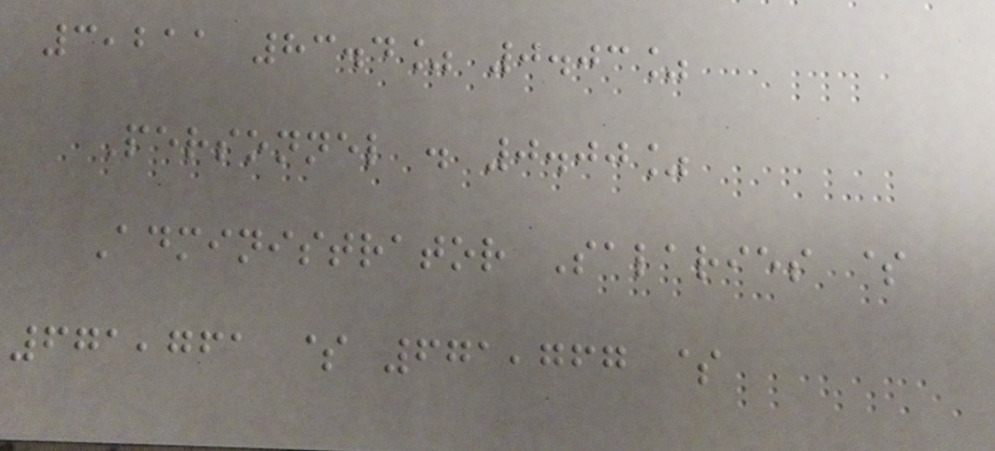3,211 83.4% 0.03%
Personnel . 0.00%
Administrator Salaries $
671,761 $ 671,767 $
